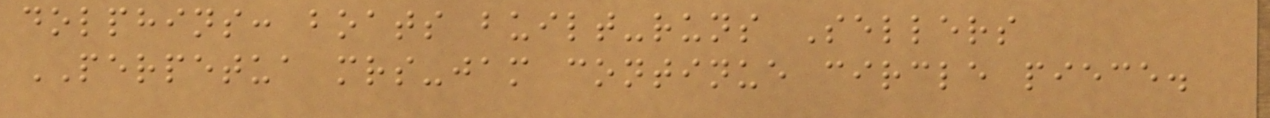dolphins: boats built-runs Sellers
PERPETUA mrs-jam continue circle piece.
